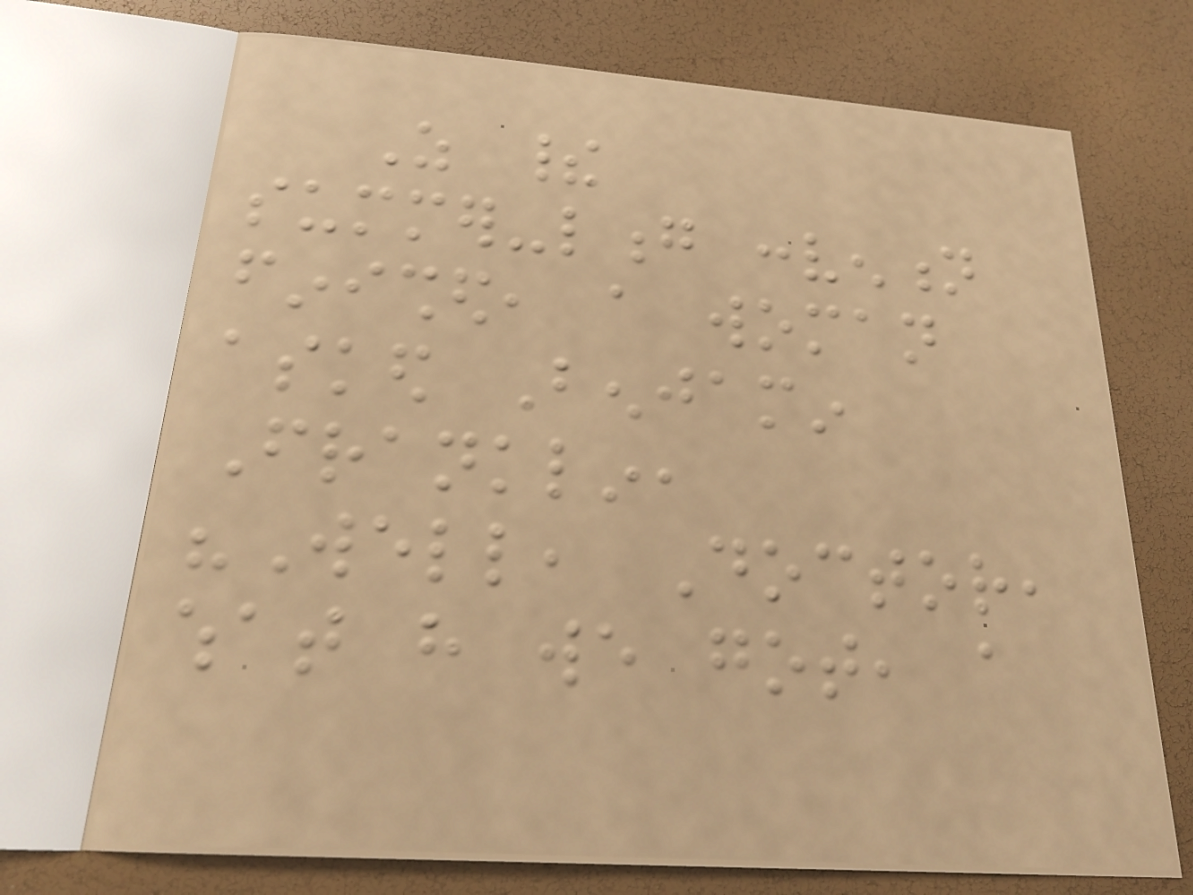As their
summer-long convention
finished, a woman
asked Benjamin
Franklin,
"Well, Doctor,
what have we got, a
